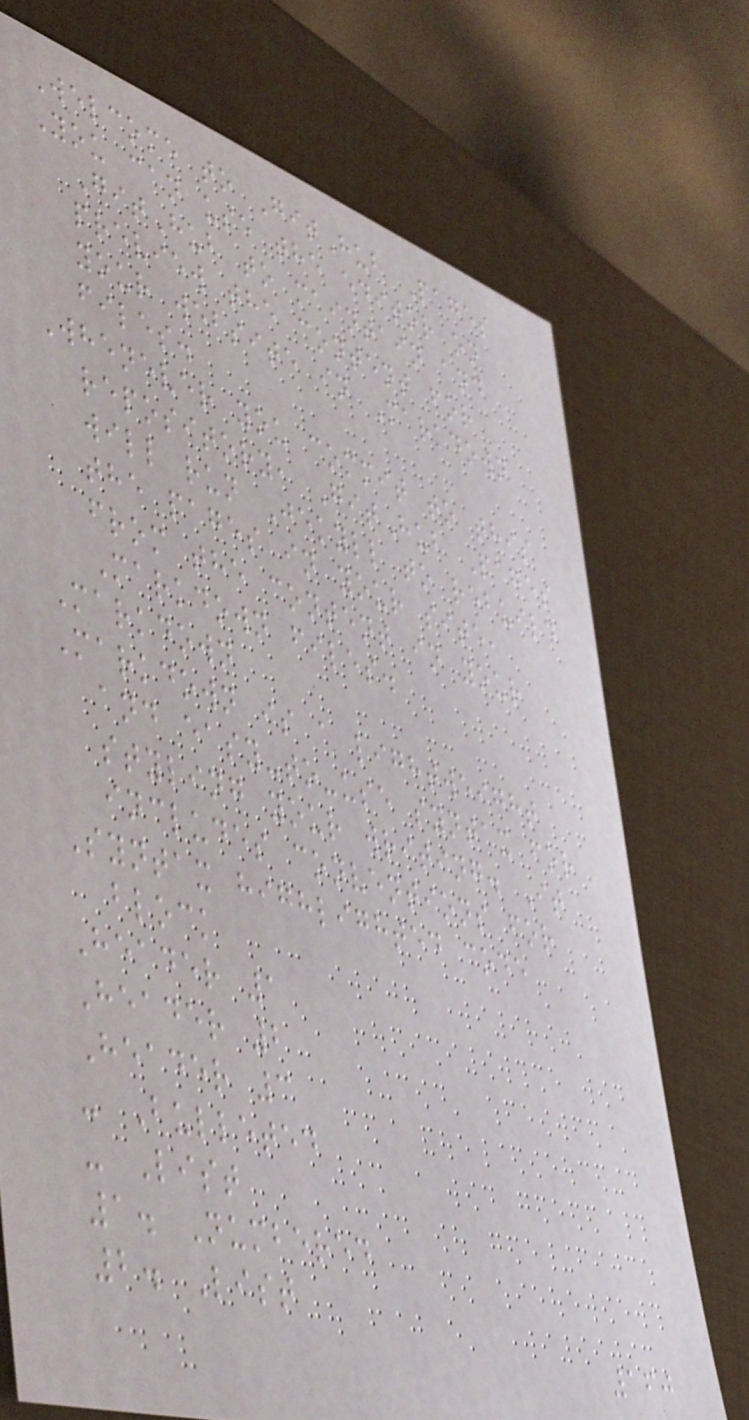Welcome to GitHub Pages
You can use the editor on
GitHub to maintain and
preview the content for
your website in Markdown
files.
Whenever you commit to this
repository, GitHub Pages
will run Jekyll to rebuild
the pages in your site,
from the content in your
Markdown files.
Markdown
Markdown is a lightweight
and easy-to-use syntax for
styling your writing. It
includes conventions for
Syntax highlighted code
block
Header 1
Header 2
Header 3
- Bulleted
- List
1. Numbered
2. List
160
